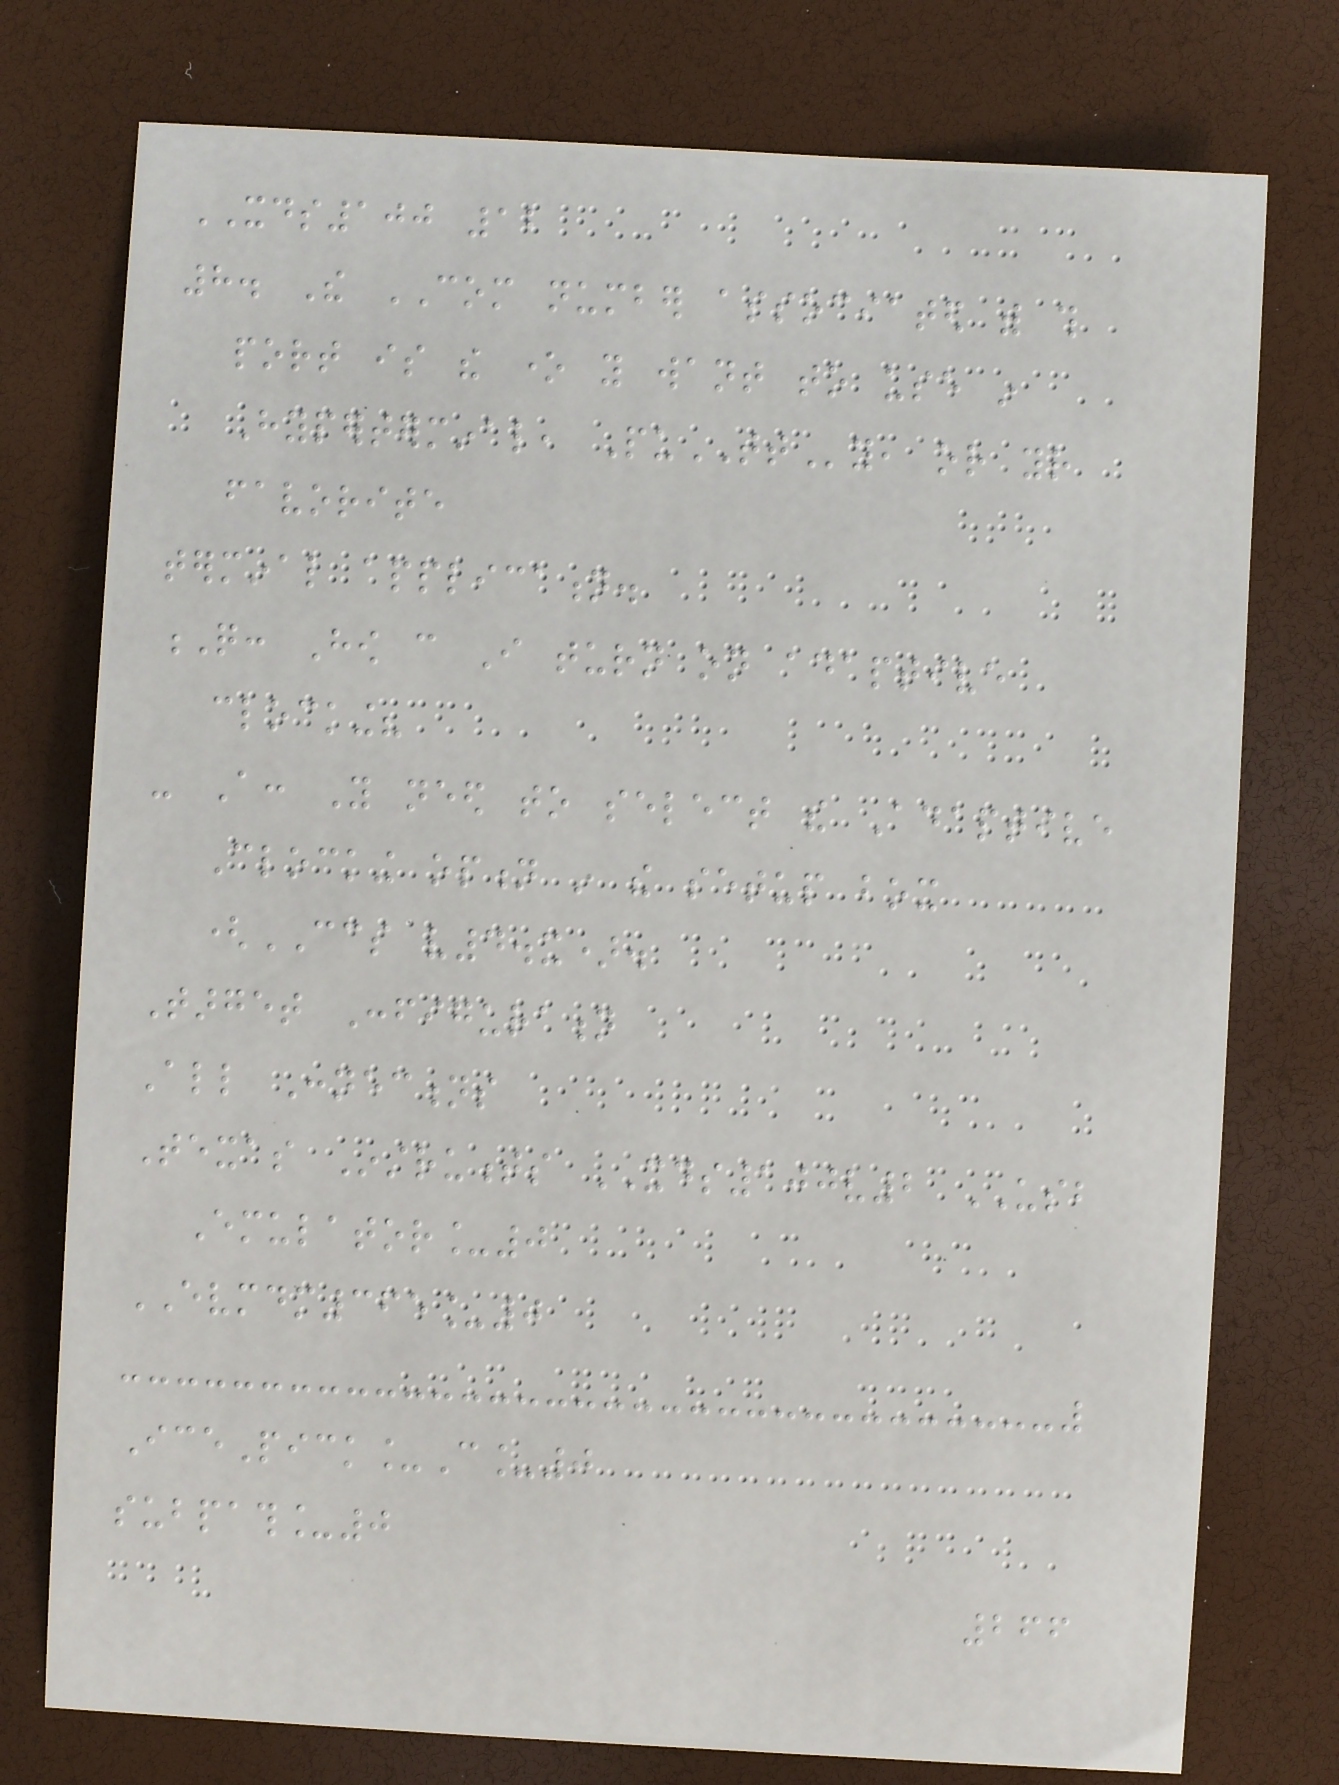XDS100 12
8. The COM number associated with this
port is the one you want to use in
Hyperterminal, PuTTy, or your
favorite
terminal application.
Q: How can I turn on adaptive
clocking?
- A: You need to select the Adaptive
Clocking option in the setup box
(CCS v4.x).
Target Configuration
All Connections
Texas Instruments XDS100v2 USB
Emulator_0
EVMDM365_0
IcePick_C_0
subpath_0
266
